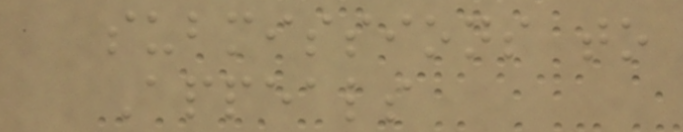submissions to
Appeals
